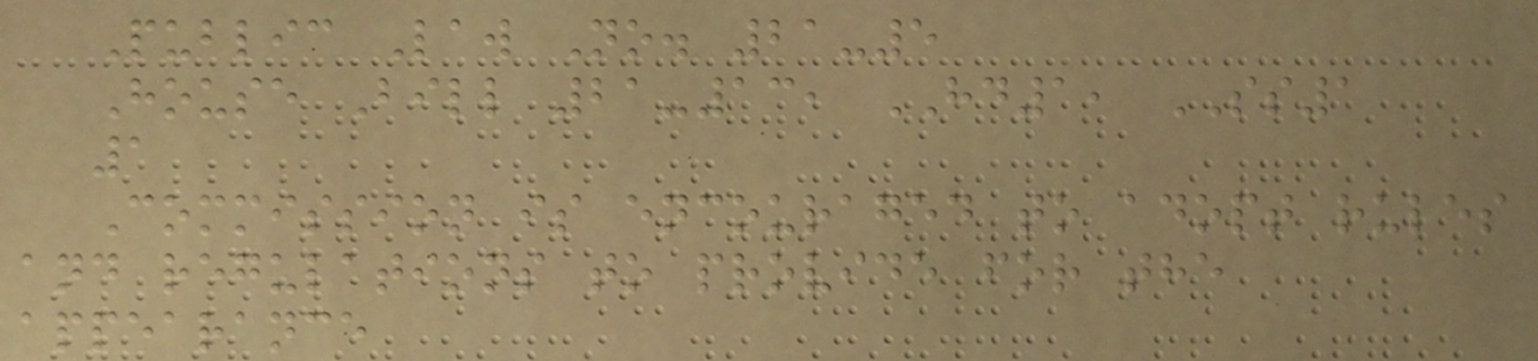Public Law No. 21-5
House Bill 21-13, HD1, SS1
1
Commission is encouraged to adopt rules
and regulations to provide for the
appearance
